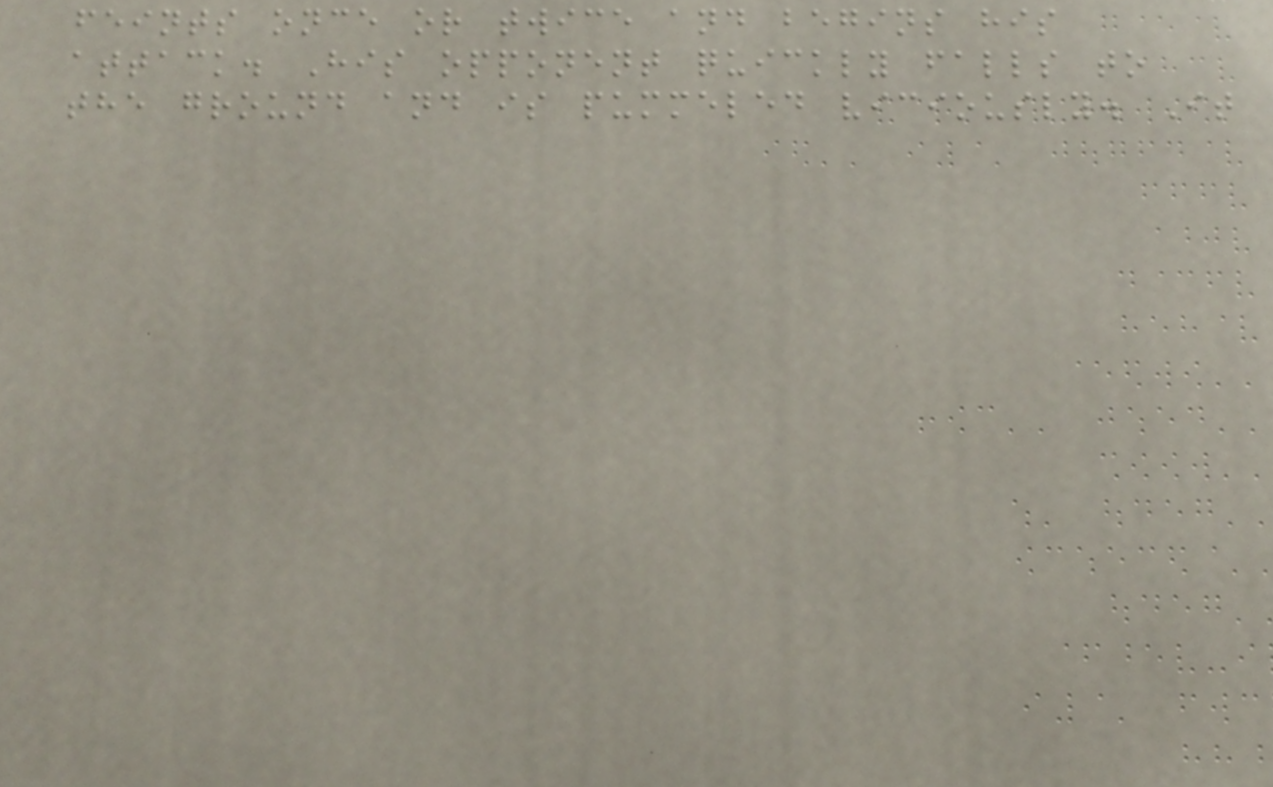feints once or twice and begins his
attack. His opponent quickly falls to
the ground and is pummeled viciously. It
